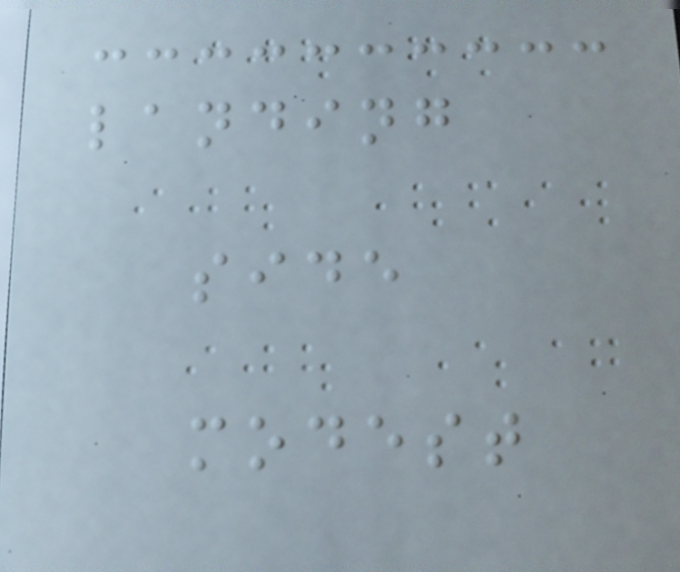landing
side
modest
